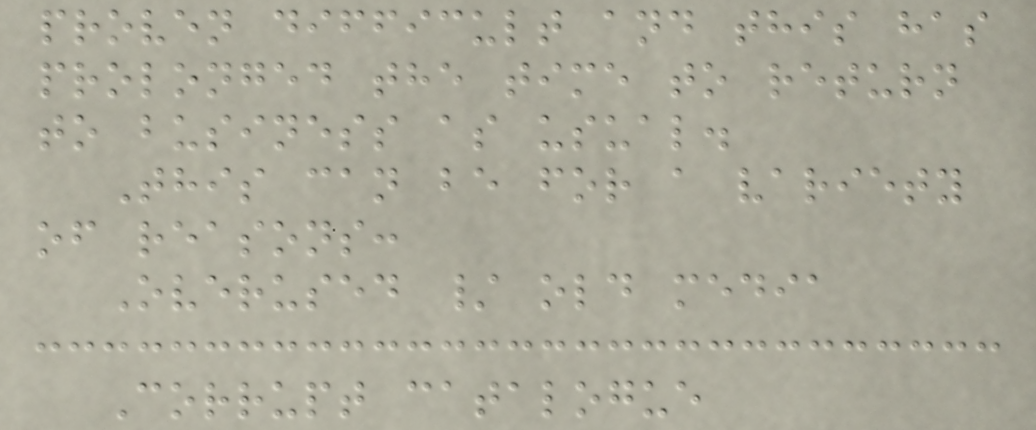proven difficult and this has
prolonged the time to return
to business as usual.
This can be for a variety
of reasons:
Overused / old media
Corrupt catalogue
